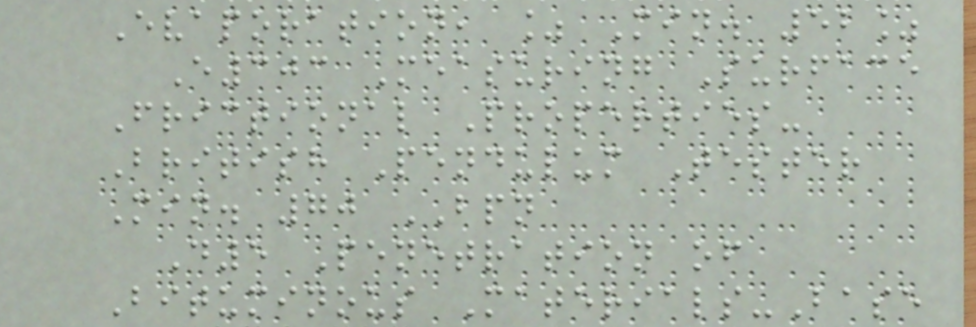Evaporation, % Min. 52%
E303 Measuring Surface
Frictional Properties-
British Pendulum Tester
Min. 70 BPN
D5 Penetration of
Bituminous Materials-Base
